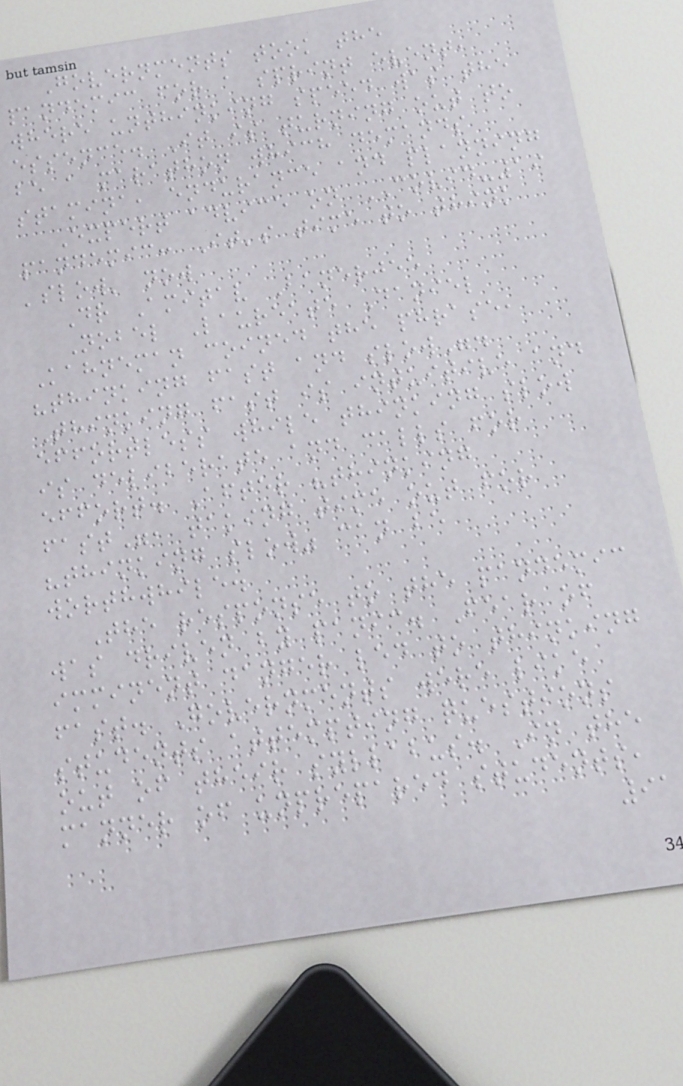Governments took the
pandemic for a sprint event,
where unthinking speed was the
essence. It is turning out to
be a marathon which demands
stamina, endurance and planning
Expert advice on COVID-19
pandemic: It's time to think
'slow' now
Dr Amitav Banerjee
Nobel Laureate Daniel
Kahneman coined the phrase,
"thinking fast and slow".
Thinking fast is intuitive and
effortless while thinking slow
is deliberate and calls for
effort. After "thinking
fast", taking time out for
"thinking slow" can be
worthwhile.
The response to the pandemic
was driven by panic. Fear of
imminent danger led to thinking
fast. Governments were like
students attempting questions
out of their syllabus. In the
manner of unprepared students,
91
